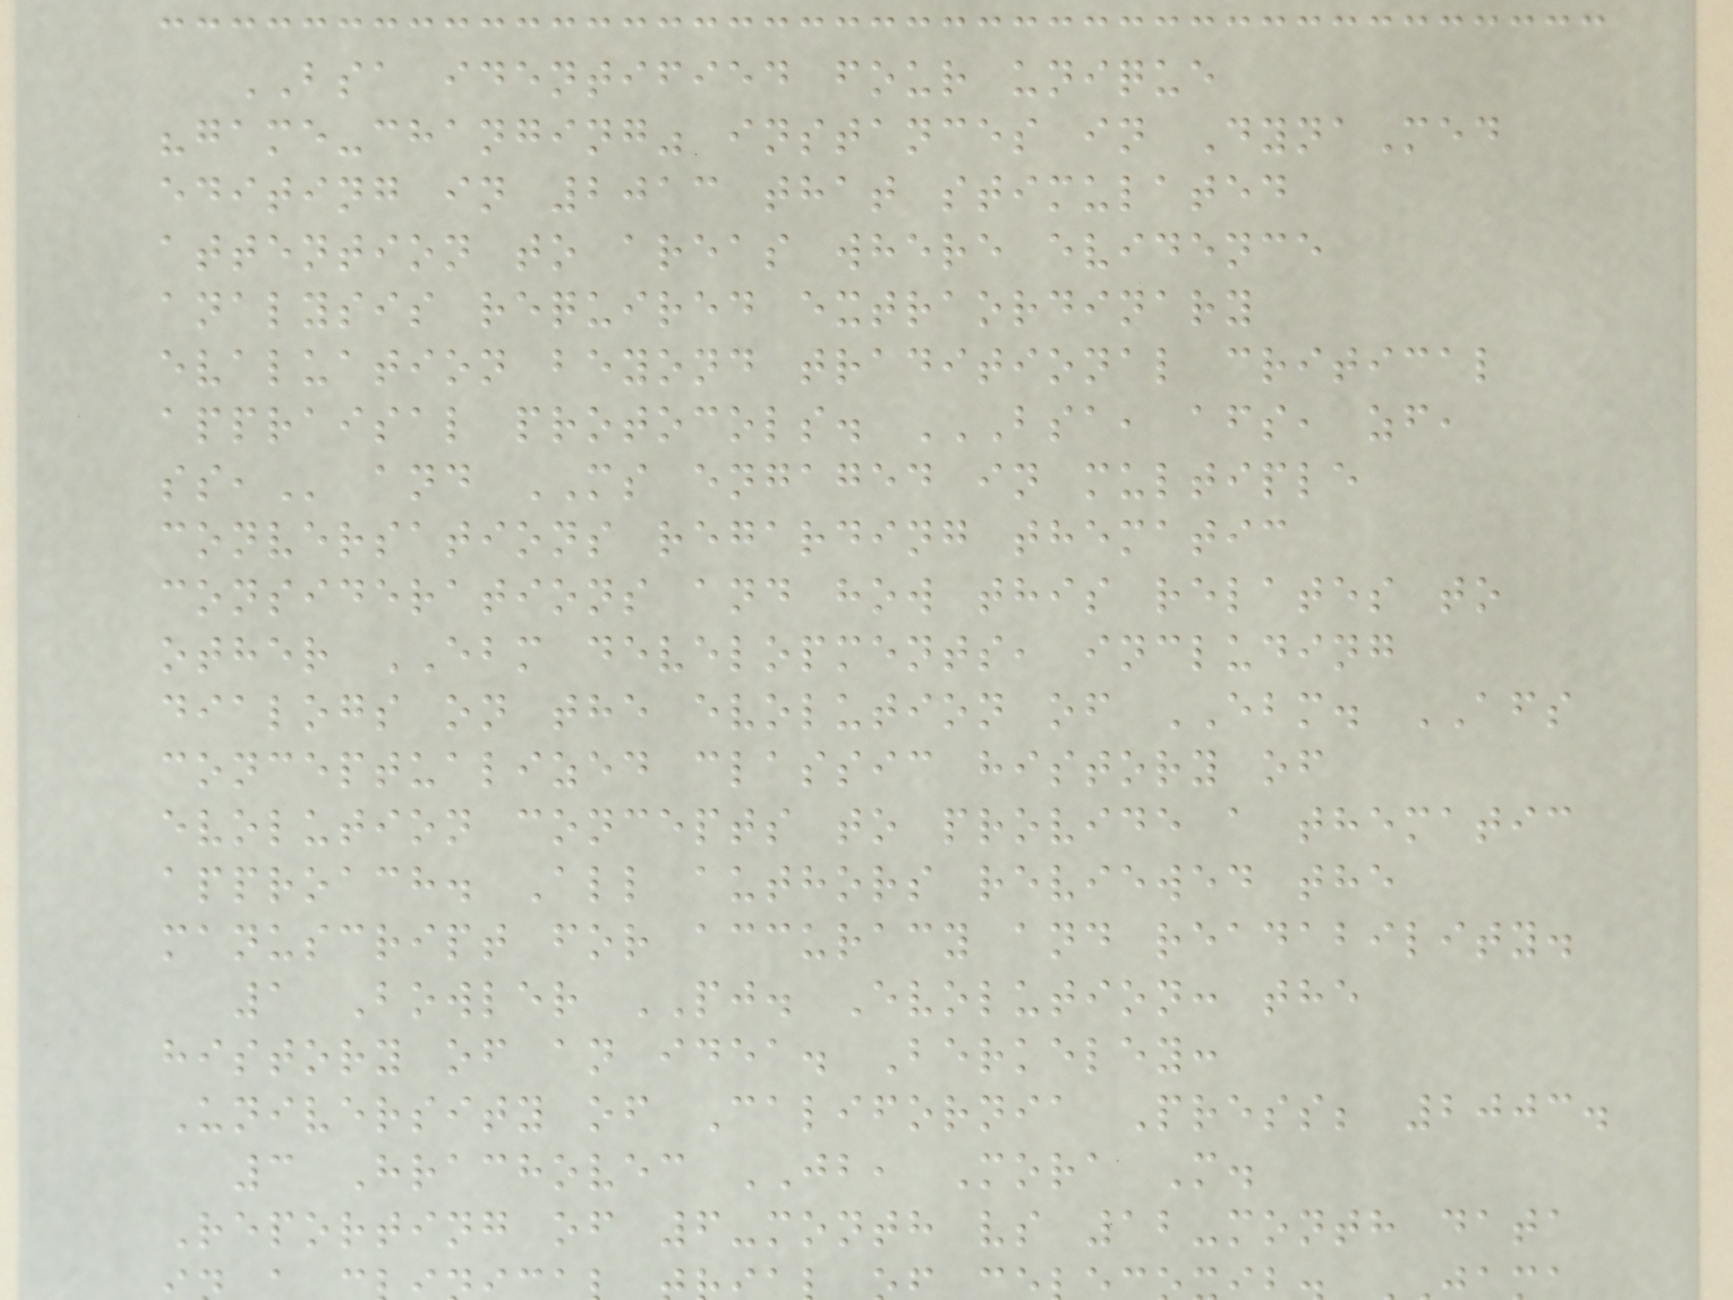BSA identified four unique
"game-changing" instances in DynaMed
editing in 2013 that stimulated
attention to areas where evidence
analysis required extraordinary
evaluation beyond traditional critical
appraisal protocols. BSA, AFS, ZF,
and MS engaged in multiple
conversations regarding thematic
considerations and how this relates to
other EBM developments, including
dialogs on the evolution of EBM. AFS
conceptualized classic history of
evolution concepts to provide a thematic
approach. All authors reviewed the
manuscript for accuracy and readability.
1 Bowler PJ. Evolution: the
history of an idea. Berkeley:
University of California Press; 2003.
3 Hrachovec JB, Mora M.
Reporting of 6-month vs 12-month data
